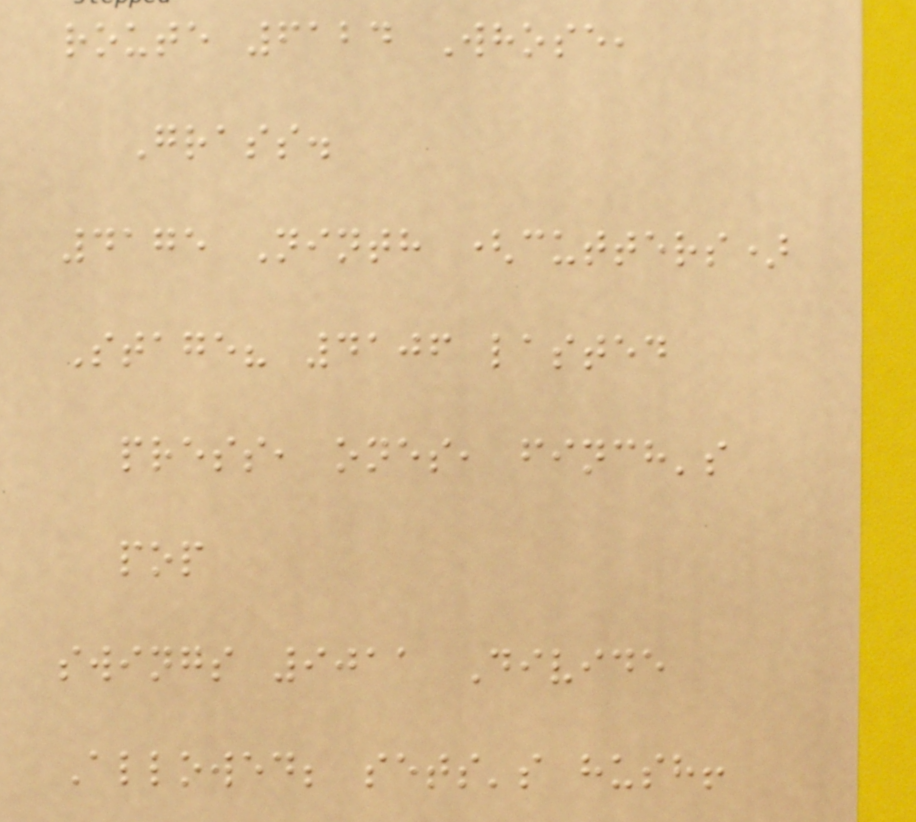route 6124 Whose,
Grass.
4175 Ninth (cutters)
Stage? 4106 lasted
press, ones, finch's
pop
swings 9011 Divide
Allowed; sets's hush!
